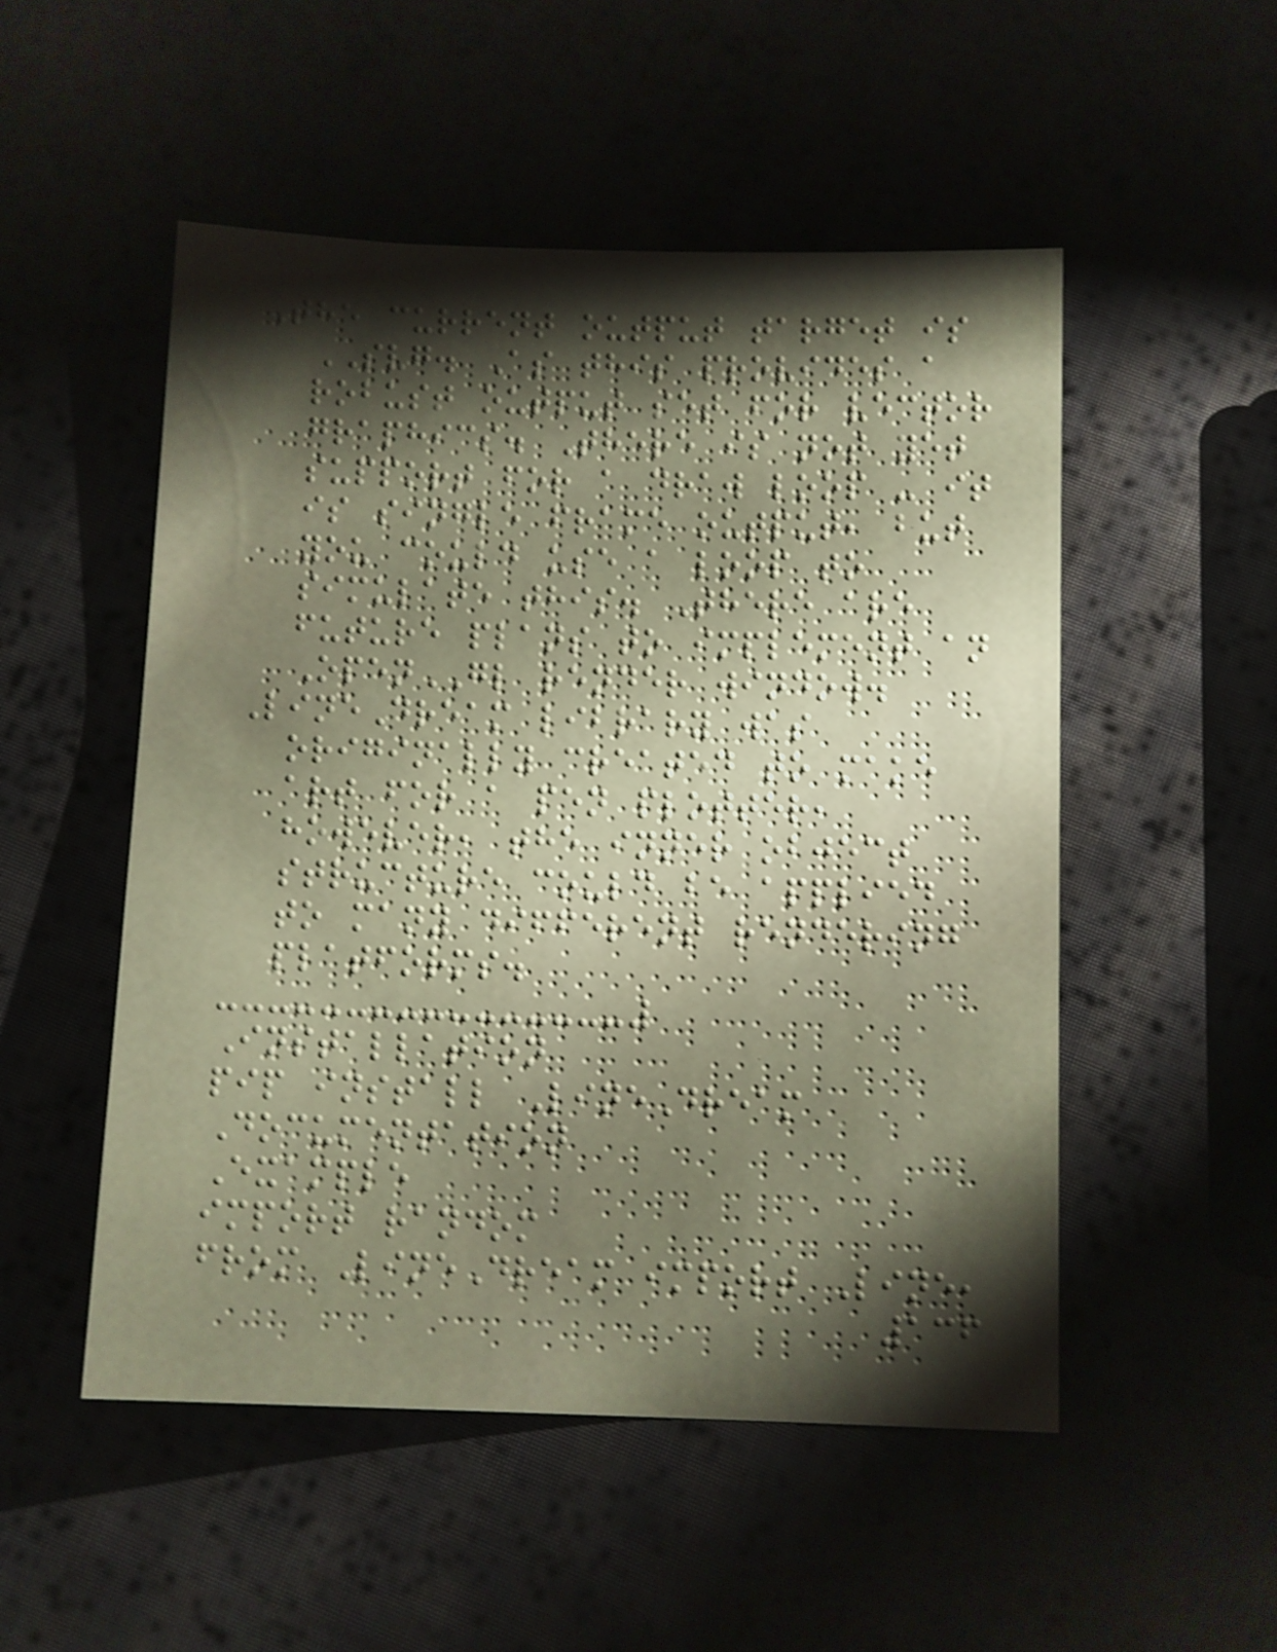The current output target is
SVG. As this provides a
robust output set for vector
graphics. There is not yet
support for a draw loop - it
is single frame output, but
you could use a loop to
simulate this. There are
future plans to implement an
OpenGL render window.
LineDream library was
originally created to make
art for a pen plotter,
however, the inner object
structure could be applied
to many different rendering
platforms.
Installation
pip install LineDream
Documentation
Example
import random
from LineDream import Line,
136
